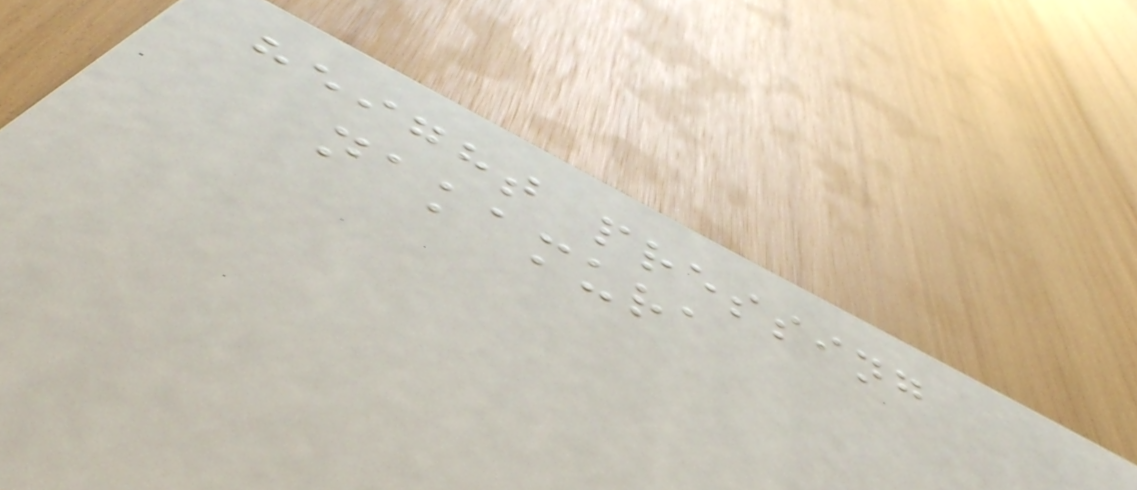height pressing
nakamura
